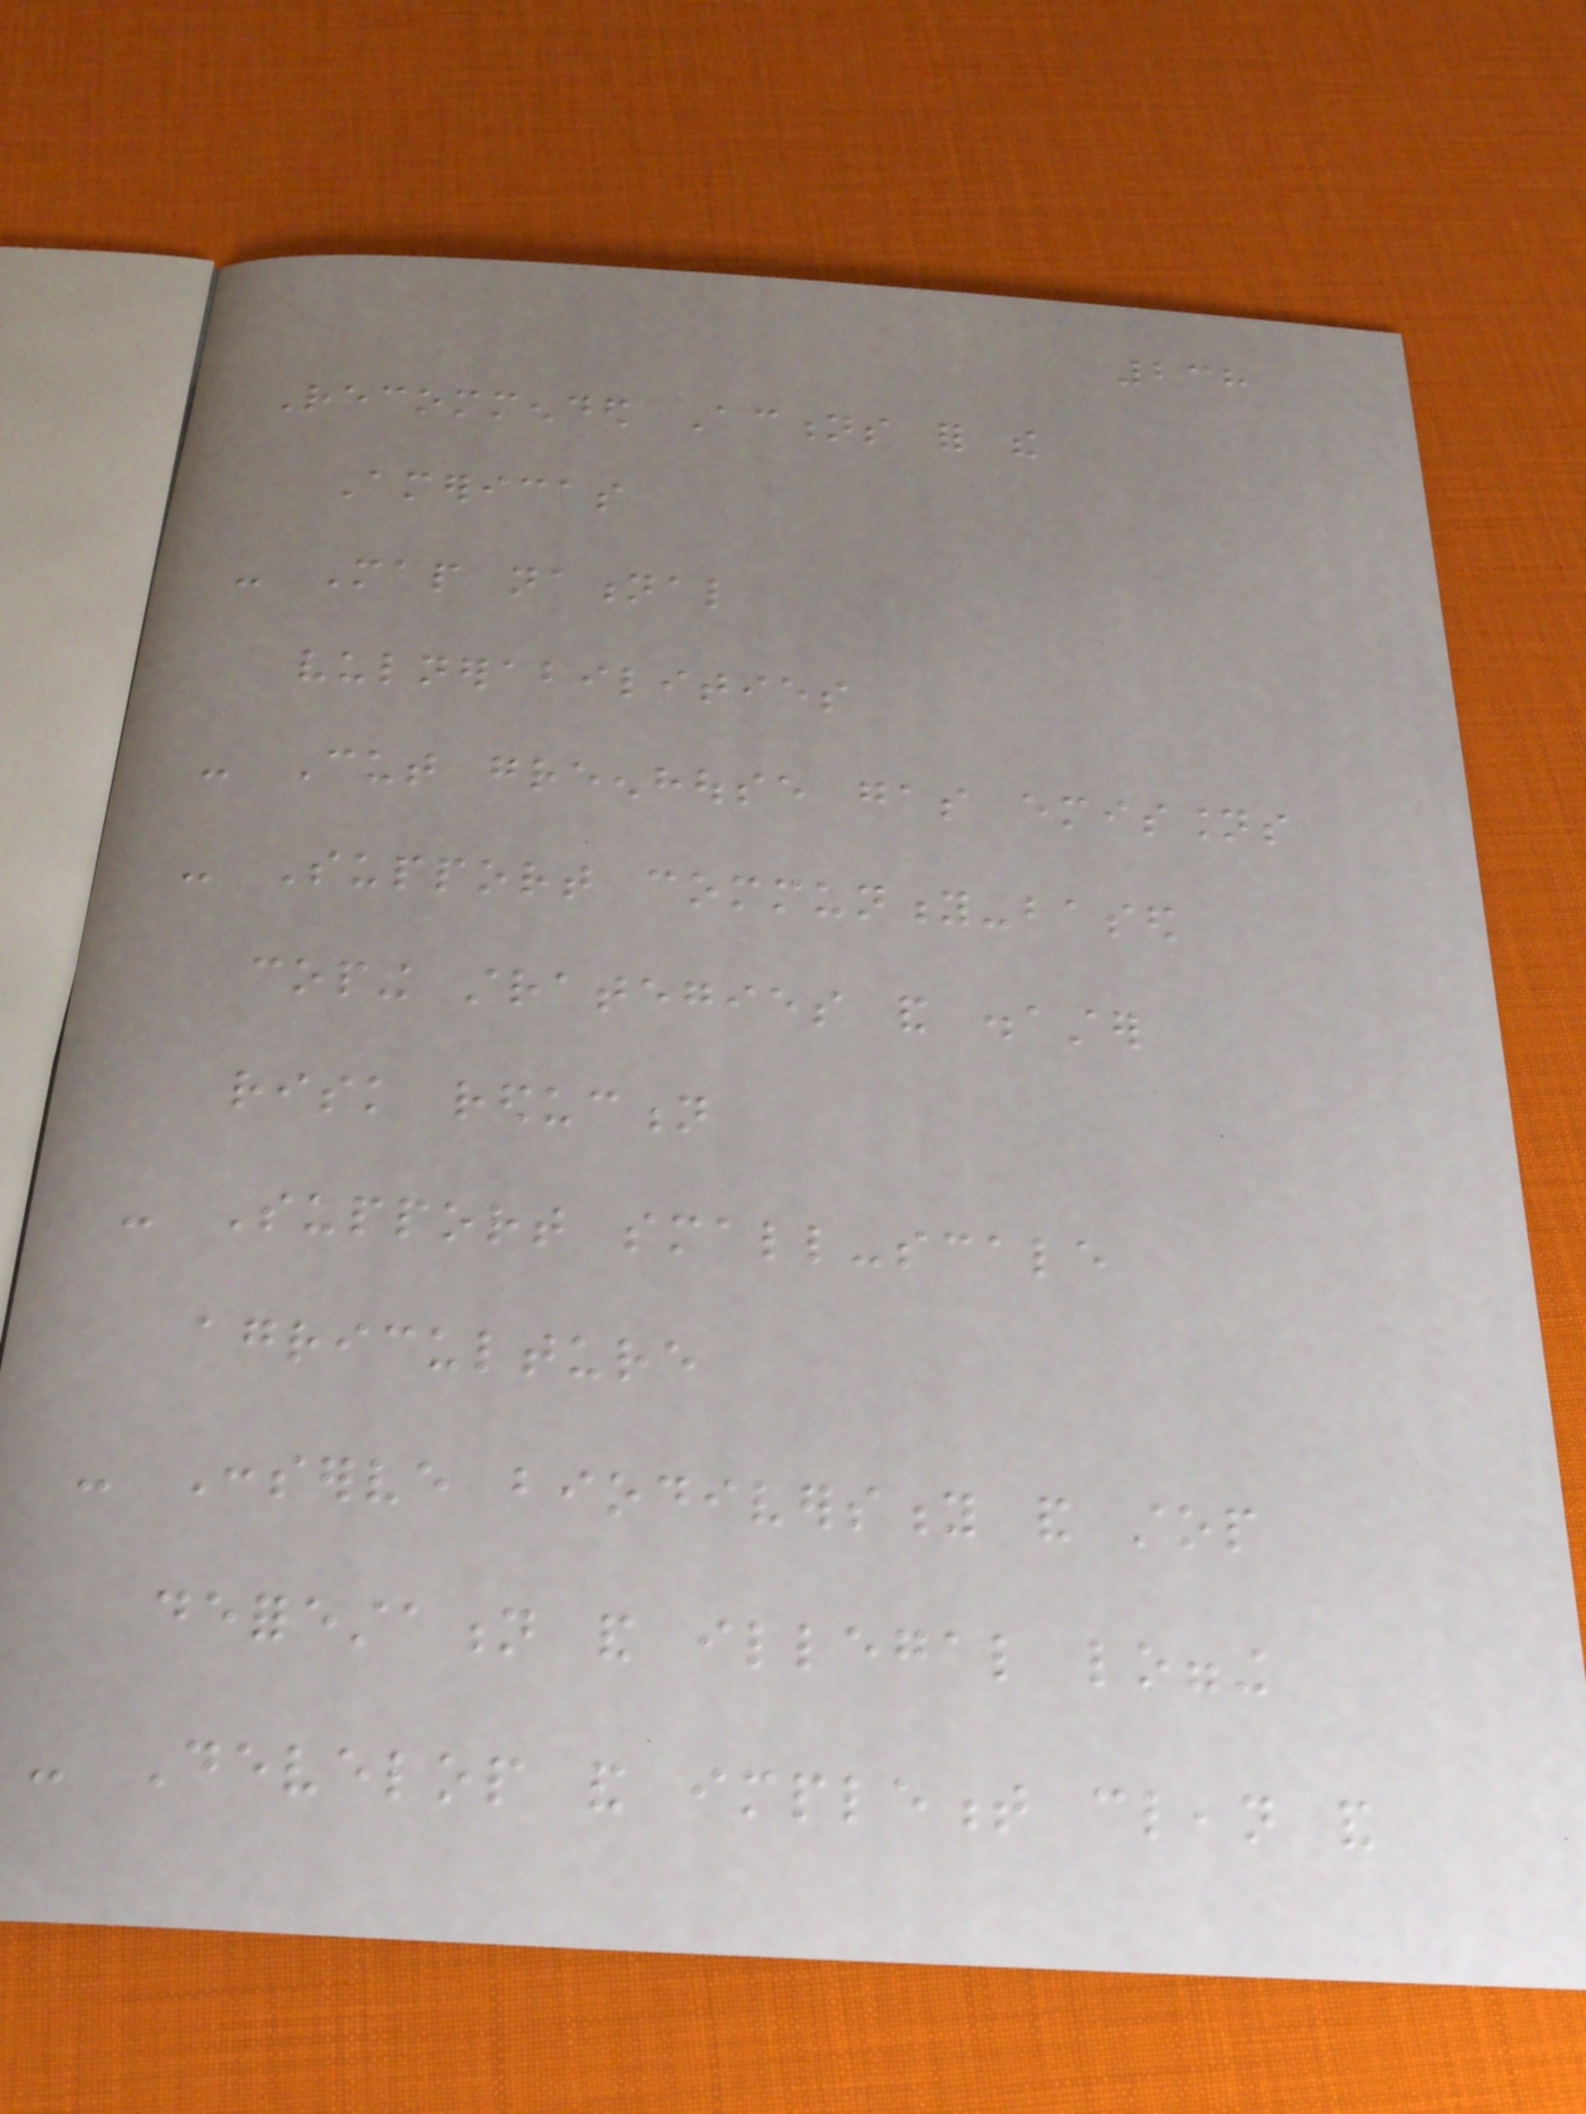238
Recommended Actions for the
Americas
- Map national
vulnerabilities
- Cut greenhouse gas emissions
- Support community-based
coping strategies and disaster
risk reduction
- Support small-scale
agriculture
- Conserve biodiversity and stop
deforestation and illegal logging
- Develop and implement clean and
